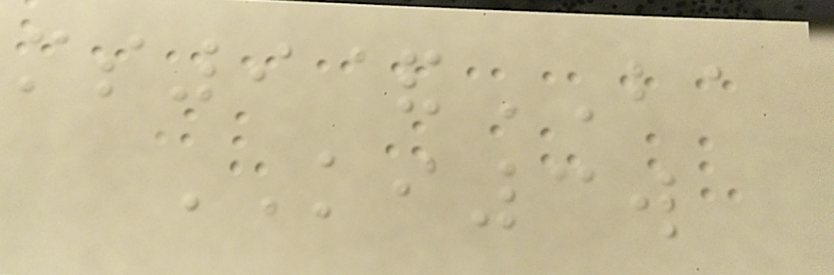ms9&BA
KI3w
